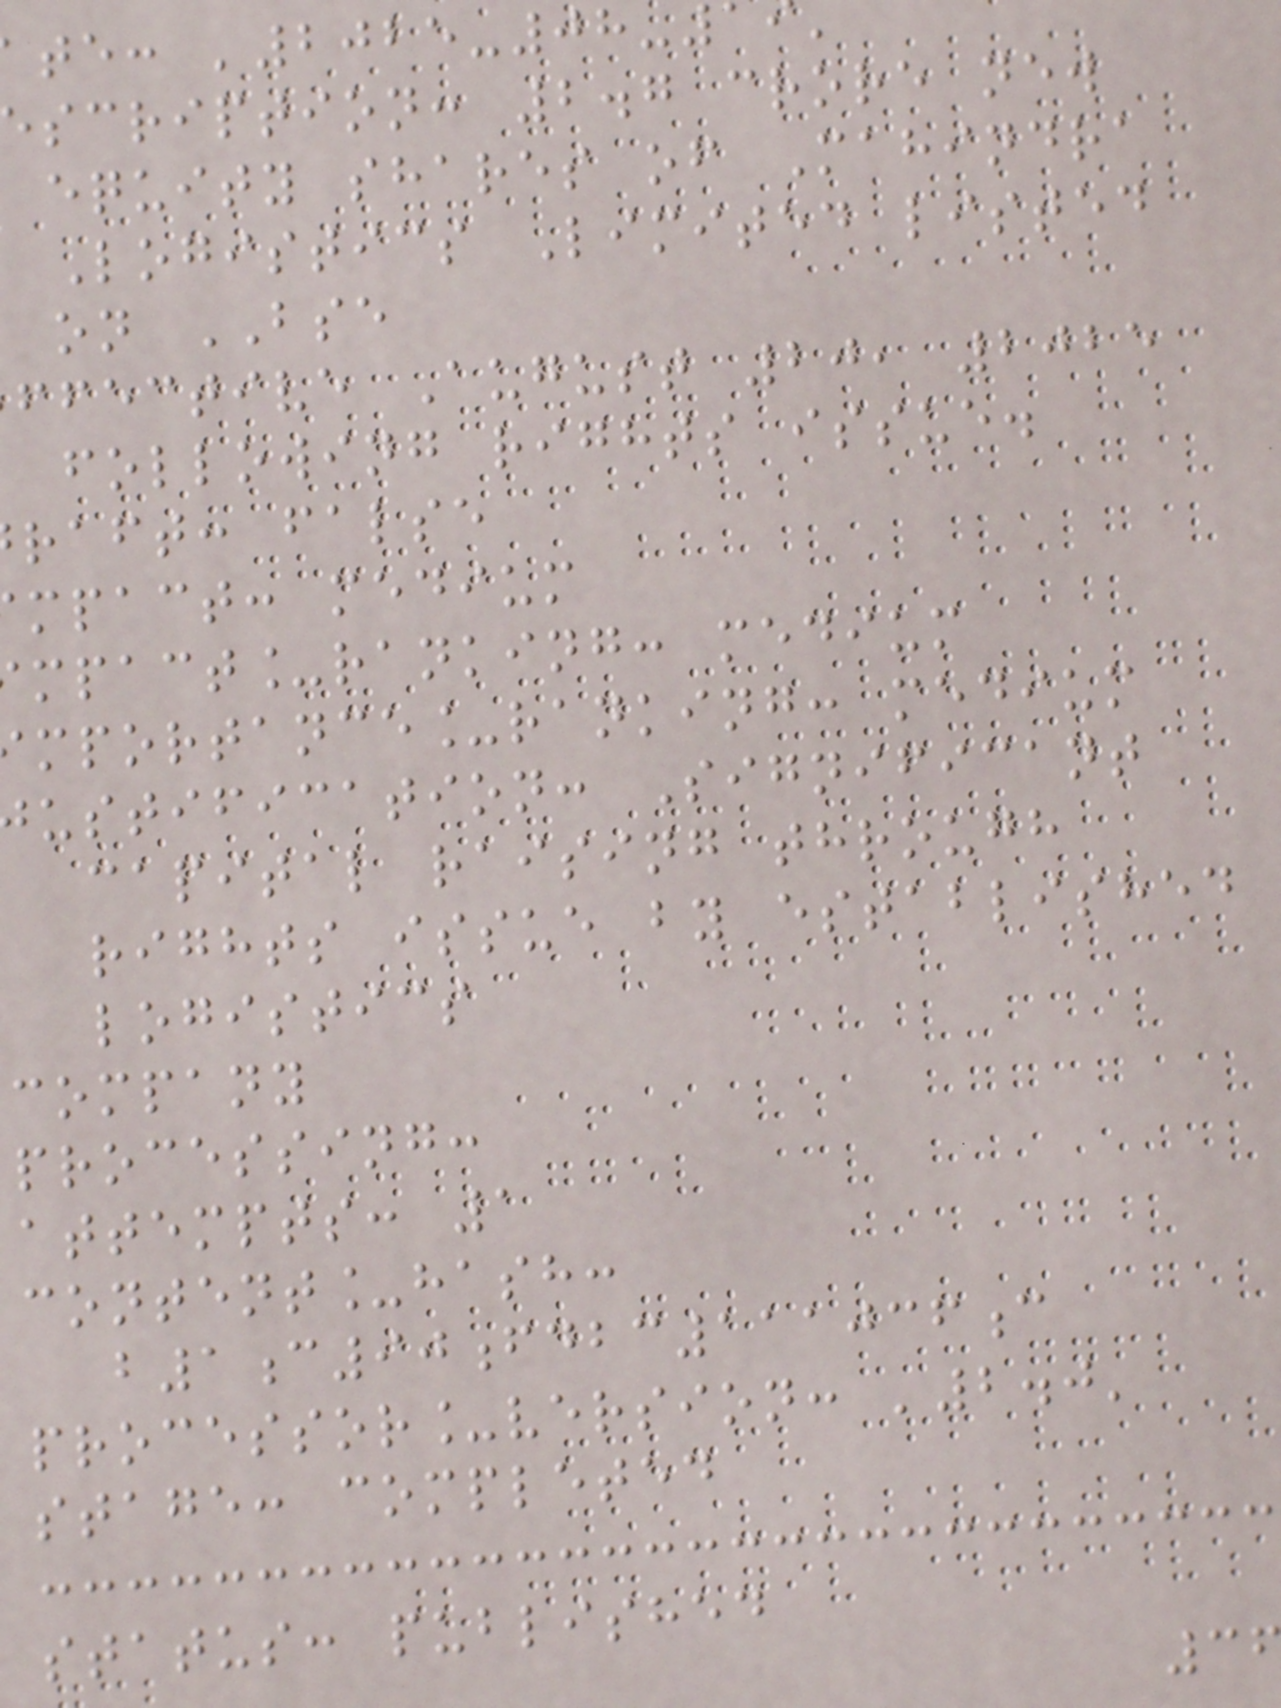te: '2025-08-
scription: 2.7 crore new
equity shares of Mahindra
Logistics Limited listed
on BSE
ffective August 20, 2025
following rights issue.
raft: false
mpact: medium
mpact_ranking: medium
mportance_ranking: medium
ustification: Significant
capital raising through
rights issue by established
logistics
company
processing:
attempts: 1
content_hash:
b1c90fdbc111036c
processor_version: '2.0'
stage: completed
status: published
